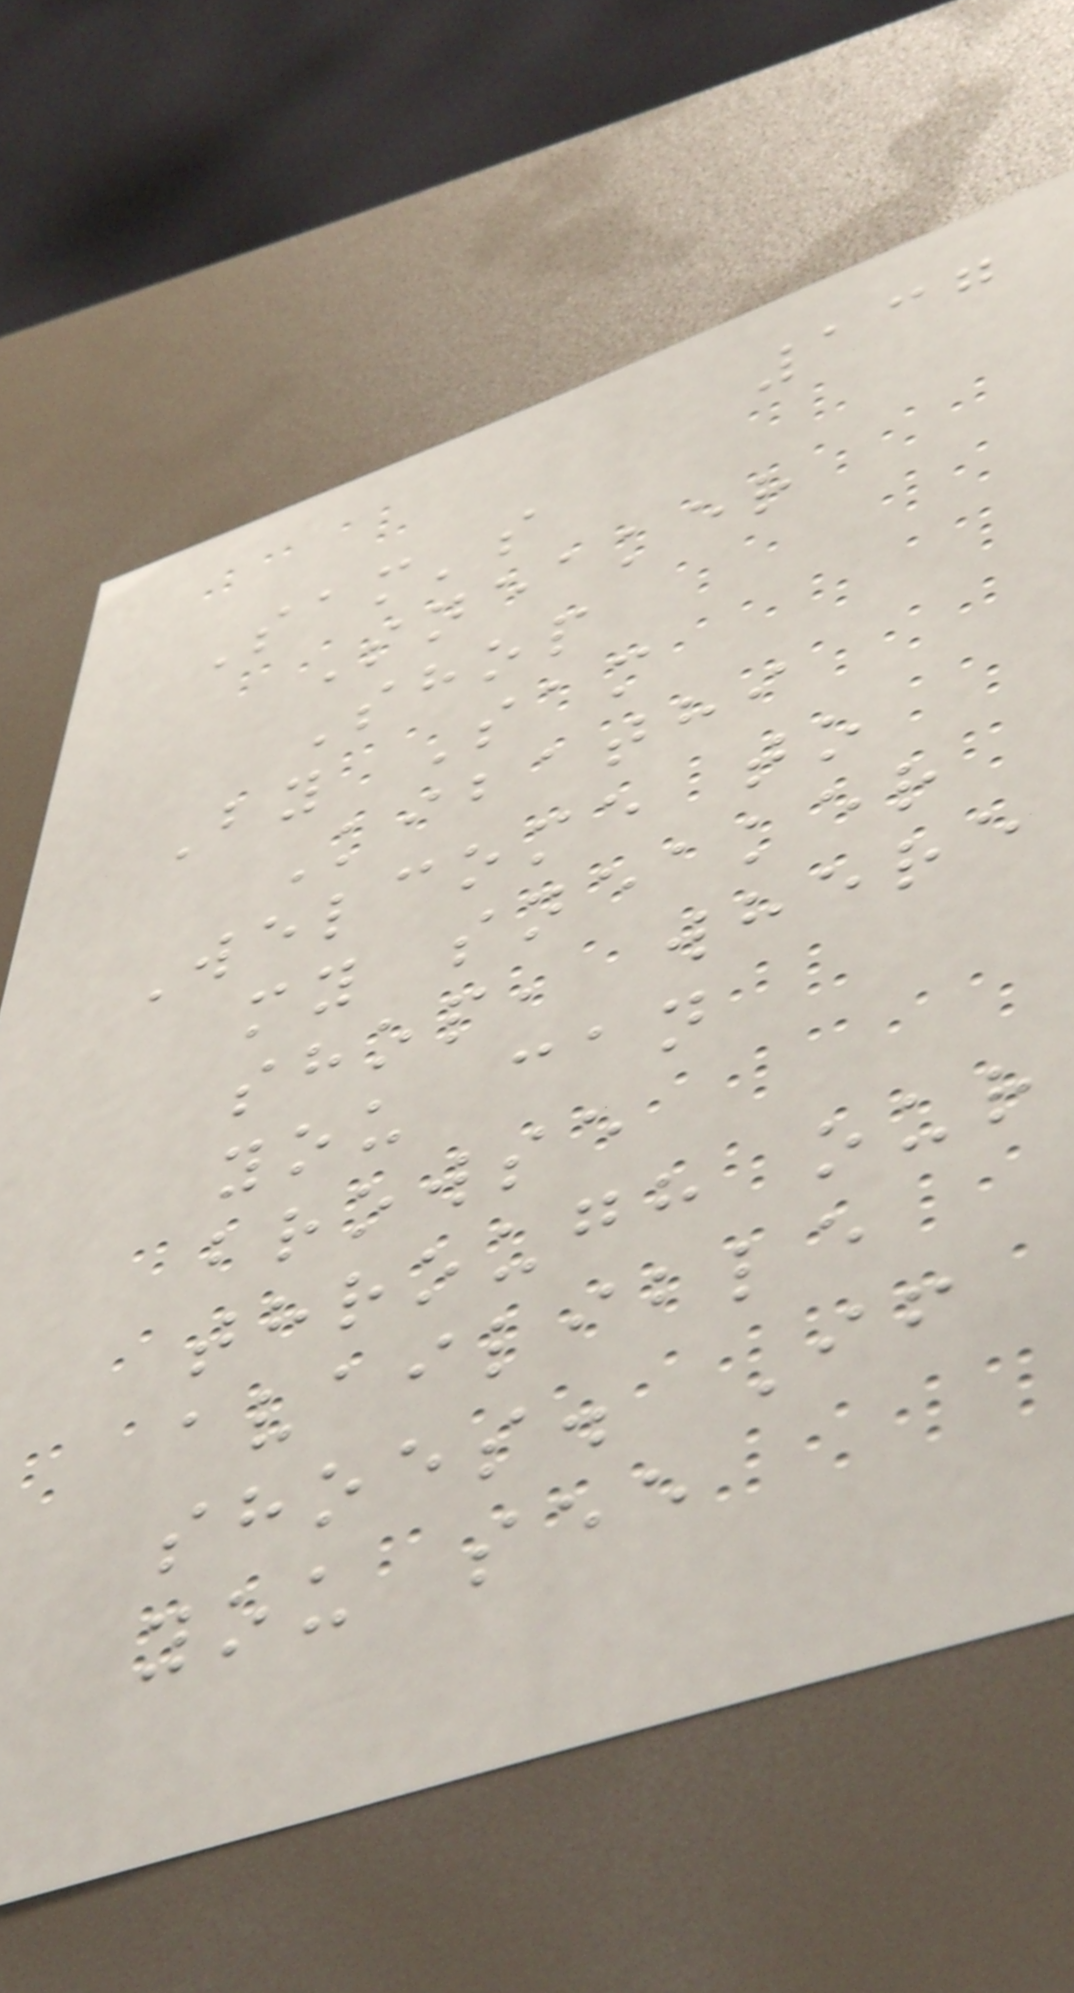137
Sam's
Sneaker
Shop
By Sam
Kibathi
Welcome to
my sneaker
shop, where
you can
browse
through our
availible
shoes. If
you see
